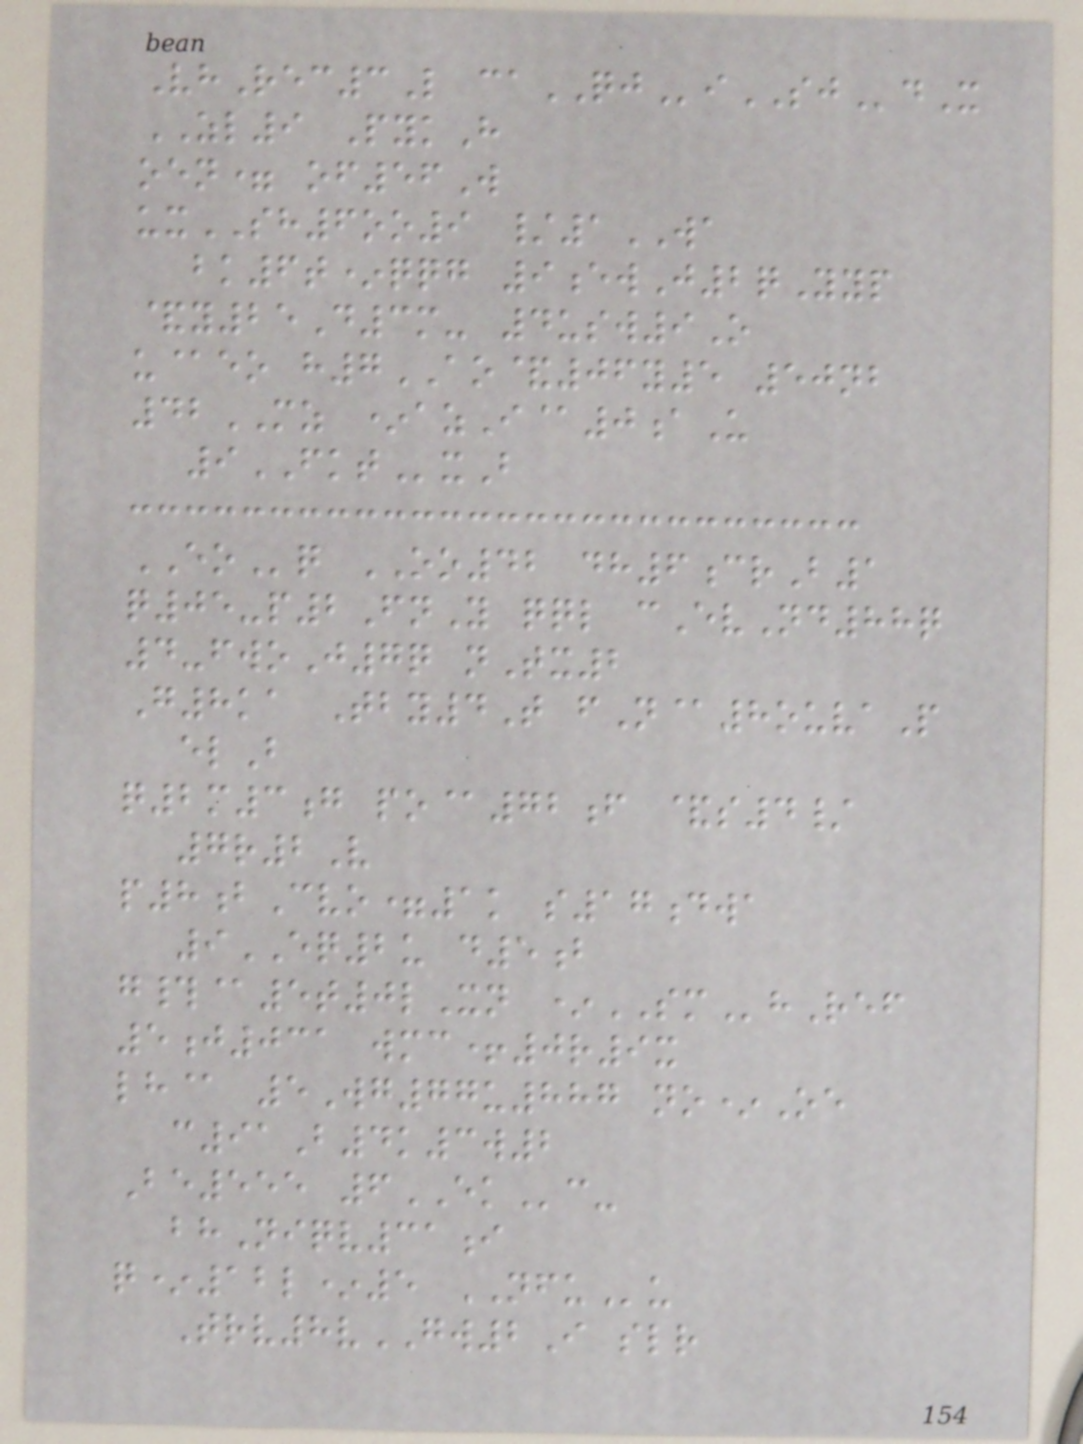VhRec3L caQJiSJdX
ZL9 PykH
oen= of56W
uxSH6oo9 /1WA
bk6t*qqg 9ewJ2qYyp
&y25D3m- 4usw9O
u@eo h7AO&06y5 50nb
42MZ *azI@0aU
9FKTxB
EOq OO42 dh6crB1
q05-p2FnY qql cEvNd88q
4-fwoJ7q nTx2
G8ka Tby4T fN@8ouvaP
elB
q2m3g po@72f &s4/
7r2V
p8bCvo=1k s17dwa
9EQ2u d5b
g#@5t0lXn *SMhRef
5j031 wmc+0r9x
lh@ 5Wg77u887 no*Oe
c91B4k3w2
Be555 6EKc-
bhNiqv31i
q*12l*5 NFUu
Trv8vGW2I slr
